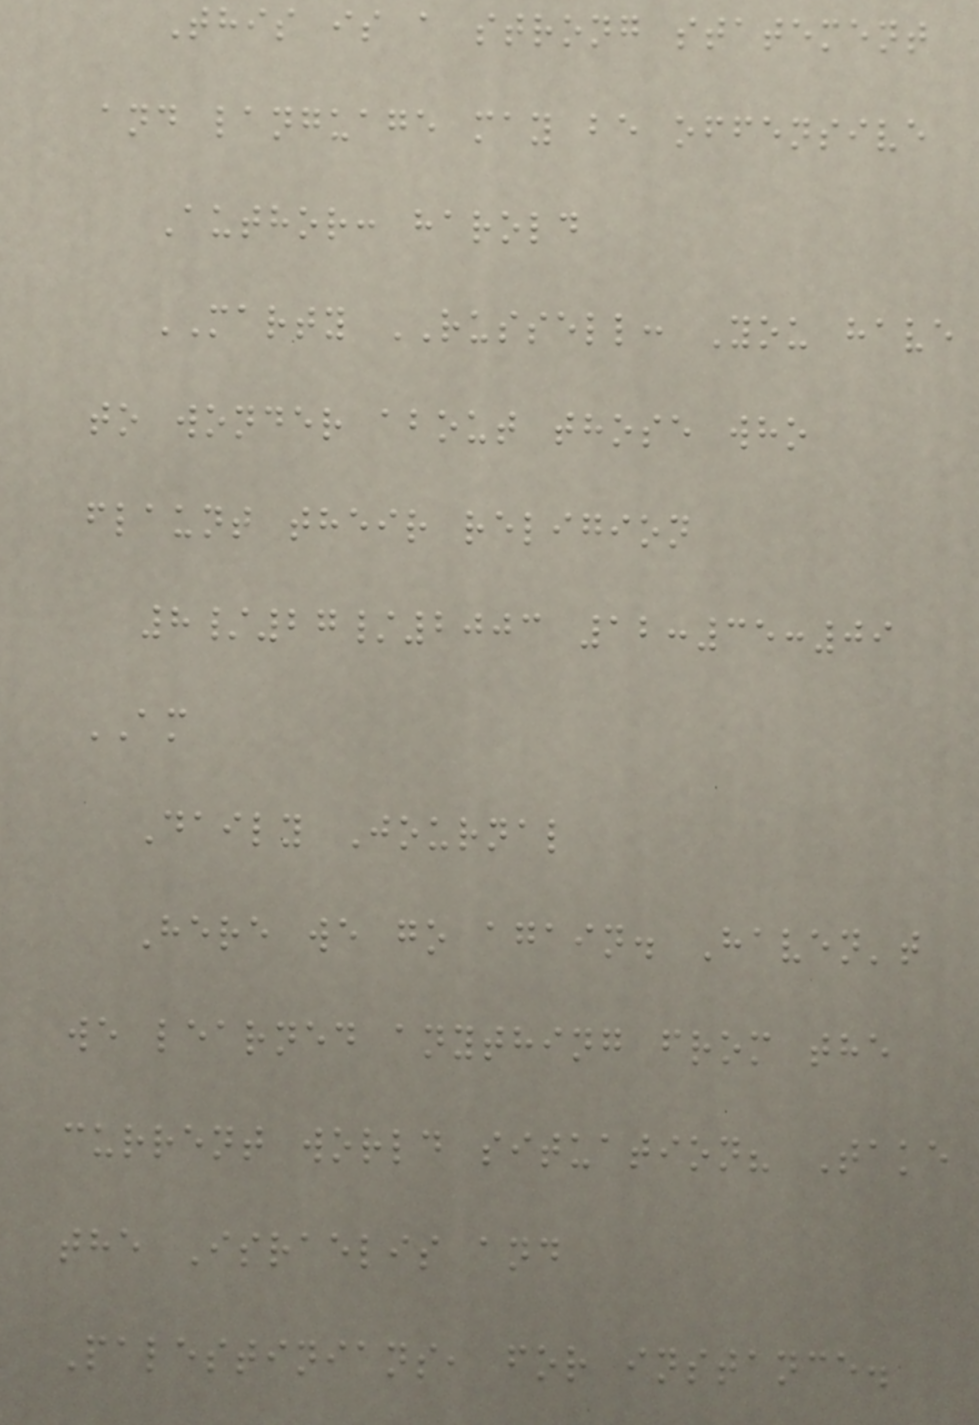This is a strong statement
and language may be offensive
Author: harold
MARTY RUSSELL: You have
to wonder about those who
flaunt their religion
8/27/2003 12:35:09
AM
Daily Journal
Here we go again. Haven't
we learned anything from the
current world situation? Take
the Israelis and
Palestinians, for instance.
